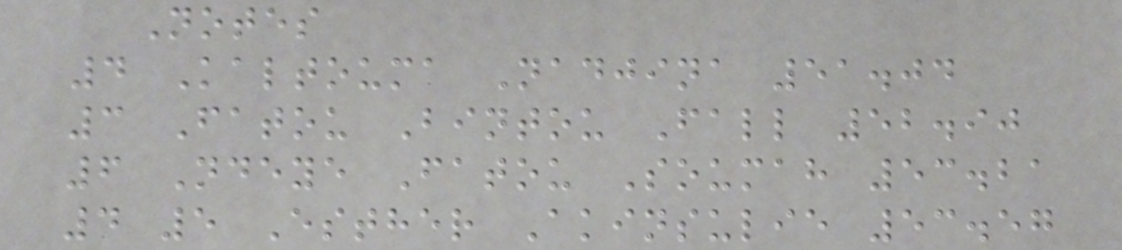Notes
4 Kaltouma Nadjina 51.04
3 Fatou Bintou Fall 52.90
6 Ndeye Fatou Soumah 53.21
4 5 Esther Akinsulie 53.57
